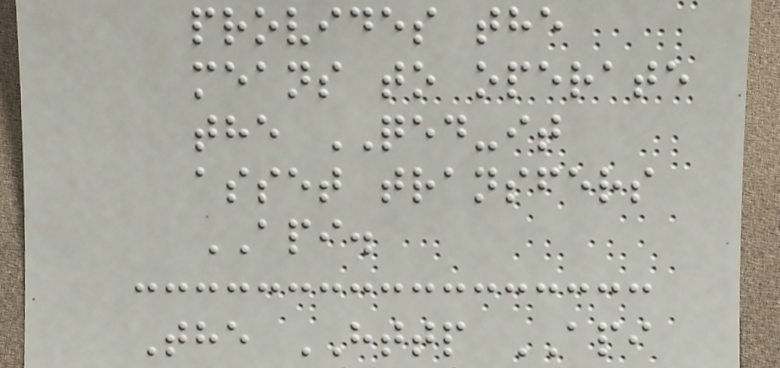provides the
means to operate
the QED-it
asset transfers
API.
The HTTP API
